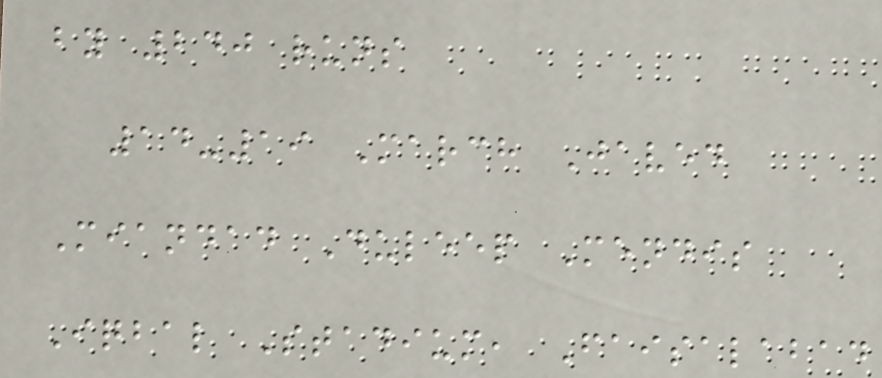by 240 runs
14-19 March Javed
Miandad Duleep Mendis
Iqbal Stadium, Faisalabad
